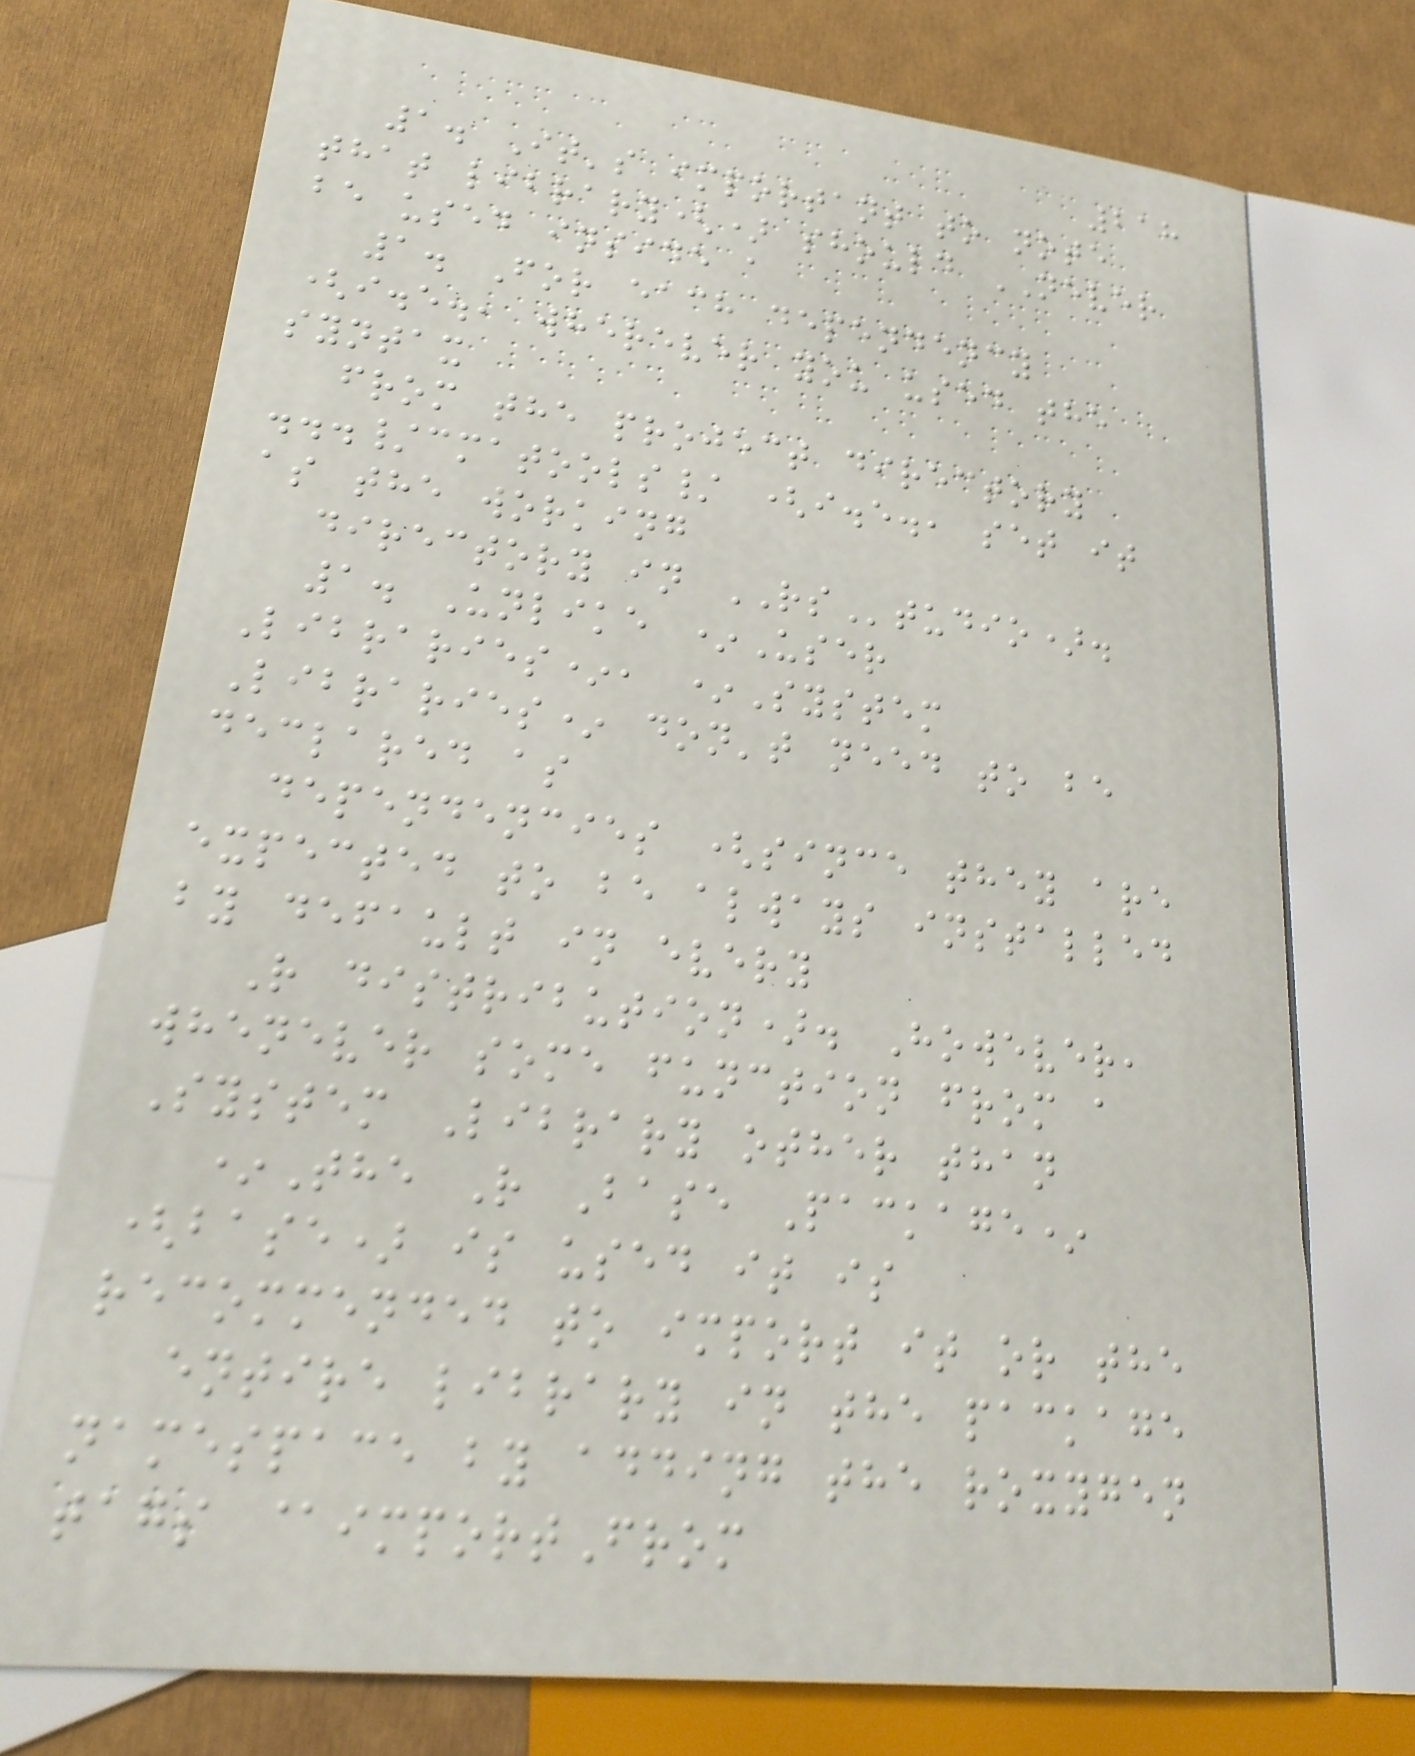218
1. It's important to note
that library() should NEVER
be used inside a
1. For each dependency
(i.e., wherever you used the
syntax
from the project directory
.../cmatools/ (i.e., set it
as the working
directory in RStudio).
1. Unlike *User
Libraries*, *System
Libraries* don't need to be
declared as
dependencies (since they are
expected to be always installed
by default in every
R distribution). However,
whenever some function from a
System Library other than
*The R Base Package*
(base) is used it is
recommended to import it or the
entire library in the package
namespace by adding the roxygen
tags @importFrom
